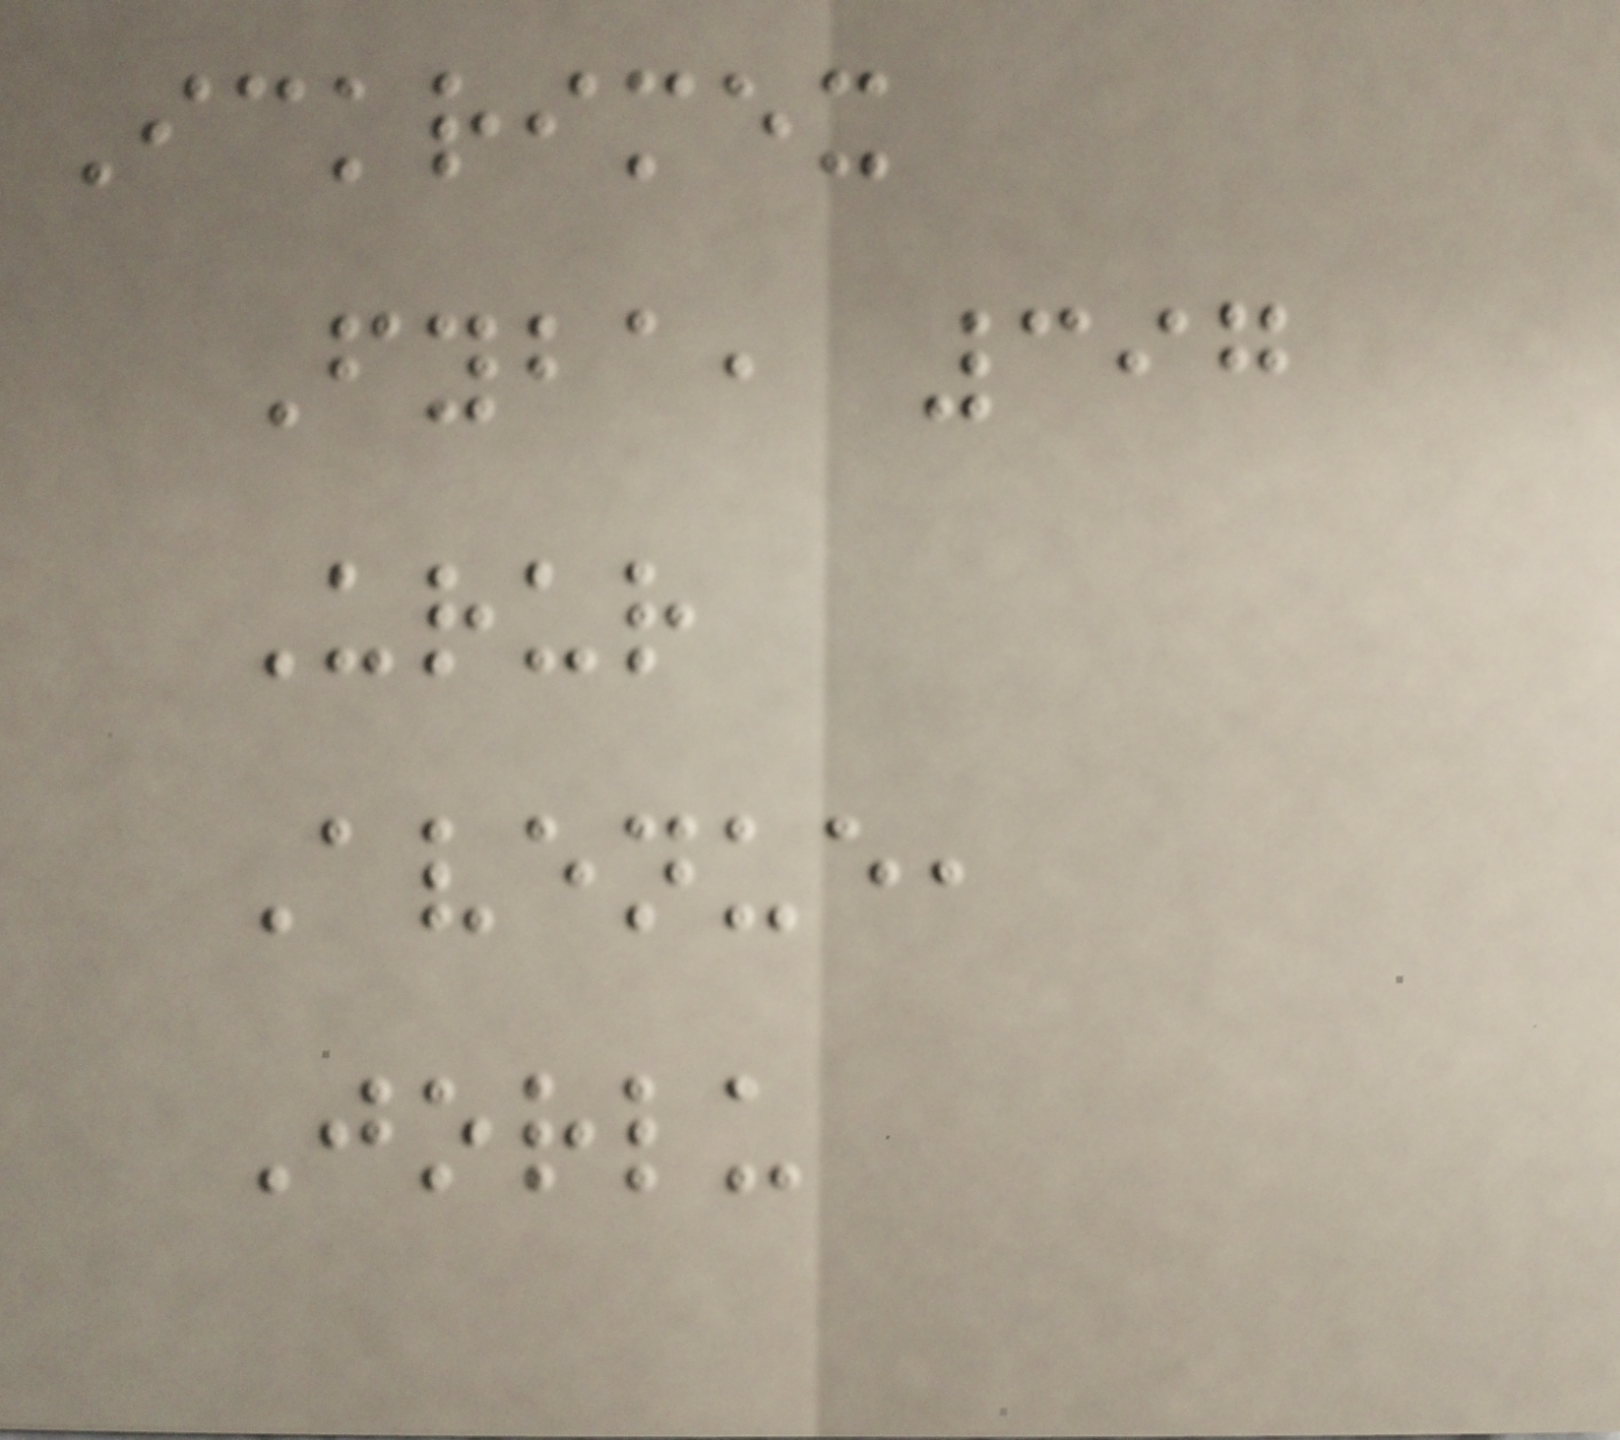Ickrimex
Fyba, 397
Urur
Avenue,
Jorlu
